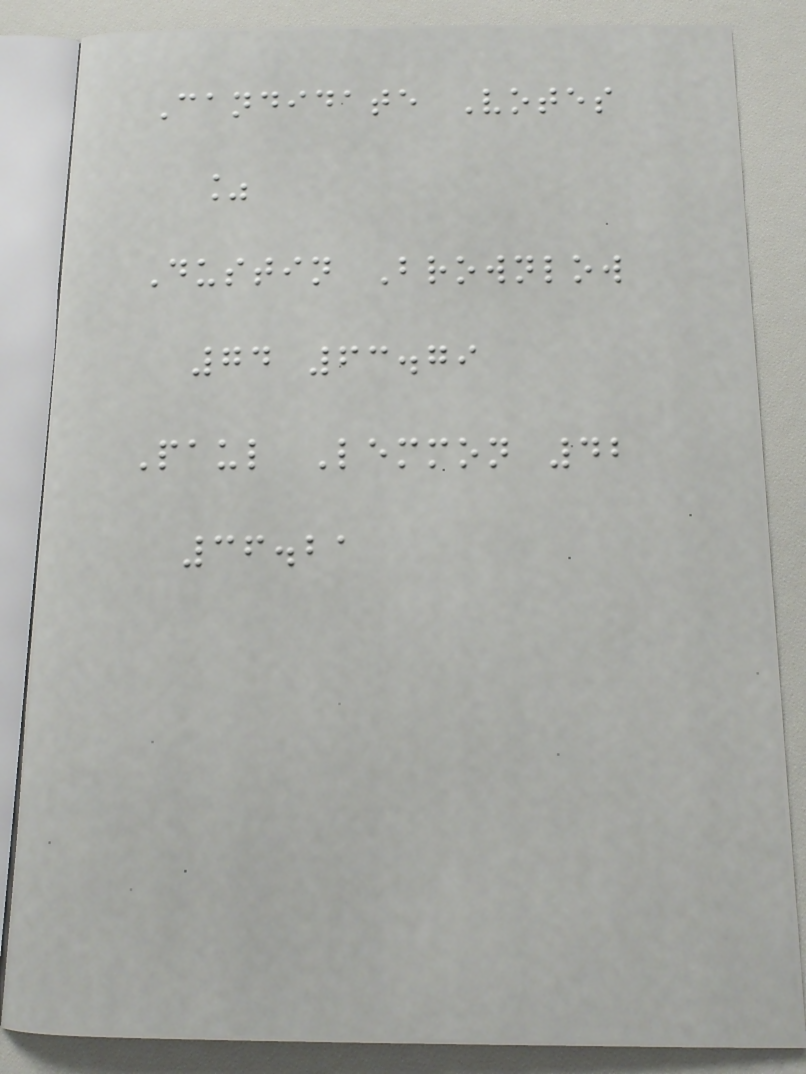Candidate Votes
%
Dustin Brownlow
74 63.79
Paul Lemmon 42
36.21
